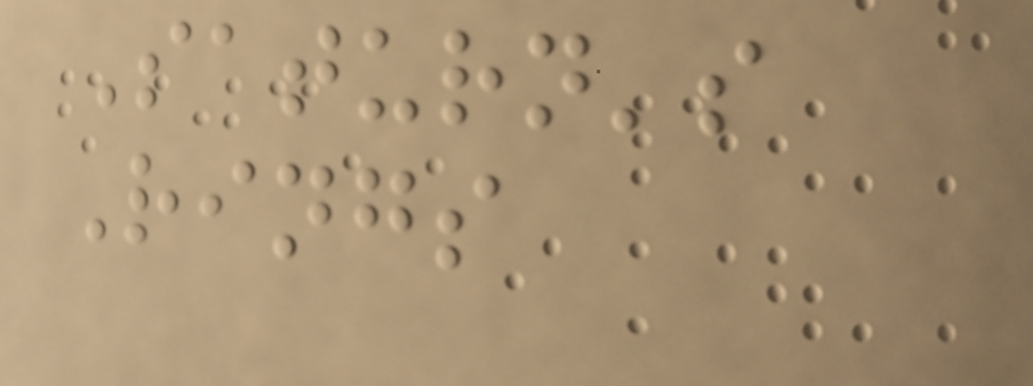Saturn's
Rings
